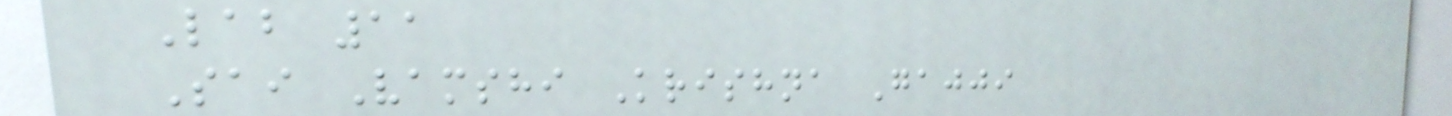Lab 11
Sai Vamshi Krishna Gajji
